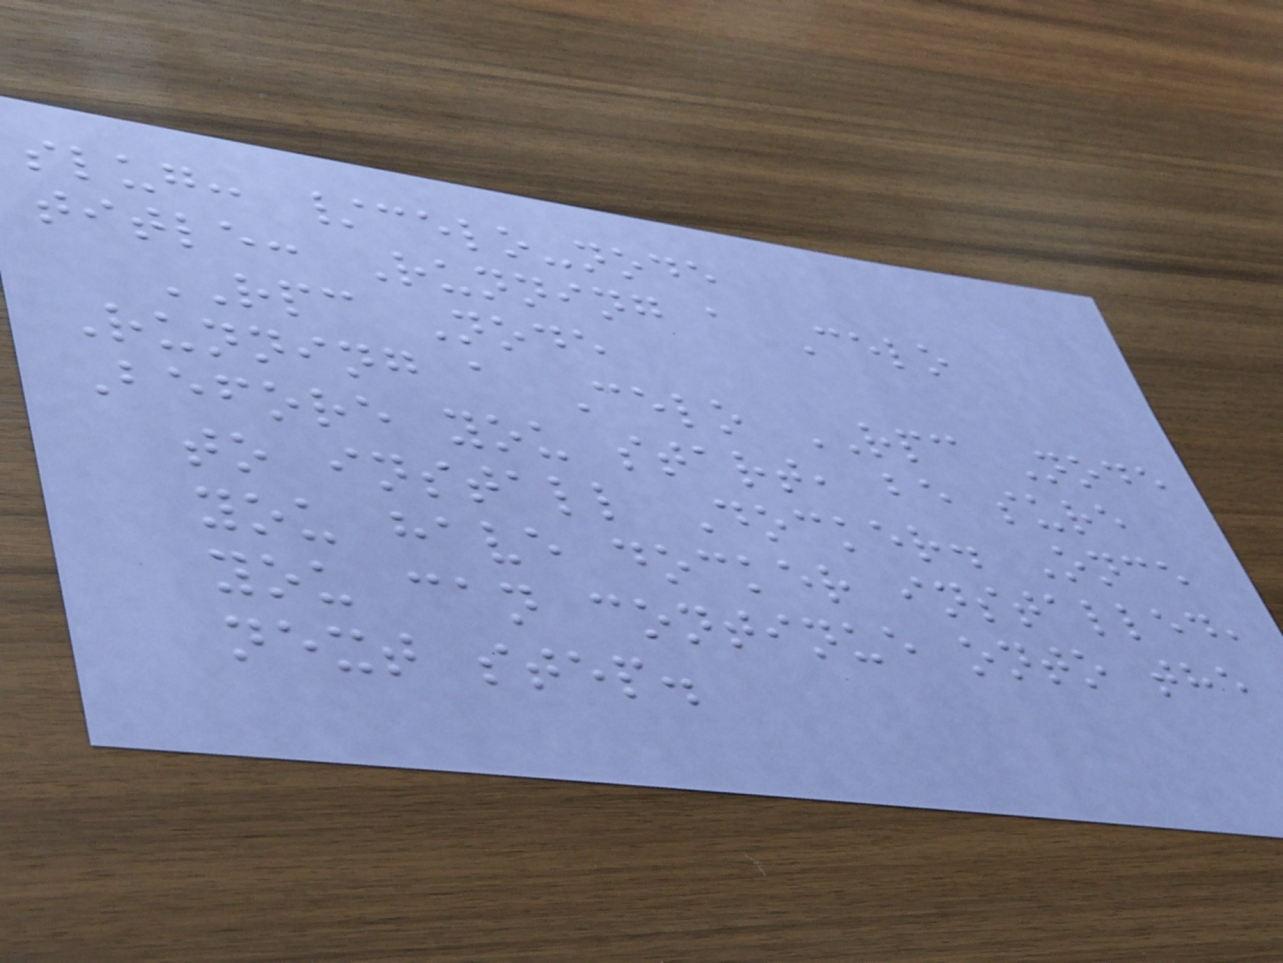slug: /celo-node
title: Running a Celo
RPC Node
Running a Celo RPC Node
Before you start, be sure
to install Docker. Once
you have docker installed,
you can continue onto the
next step.
